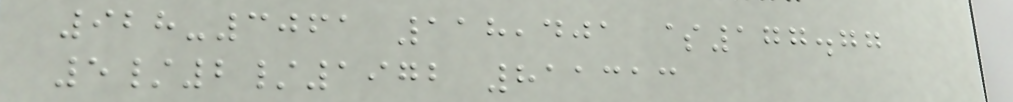928-3061 118,401 $177.77
5/2/1972 811313
